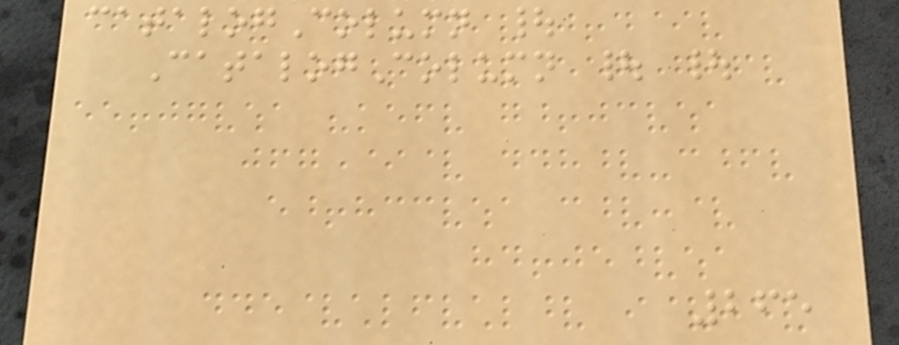catalogColumn |
CatalogColumn | |
265
